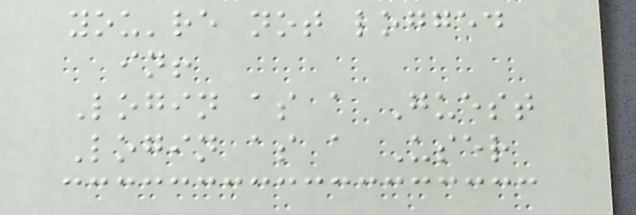you're not logged
in!
Login as a Guest
Login as a User
